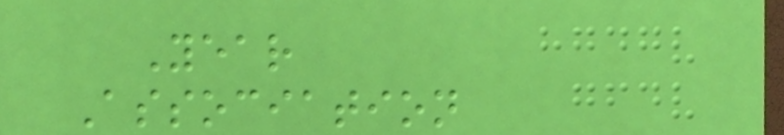Year
Association
